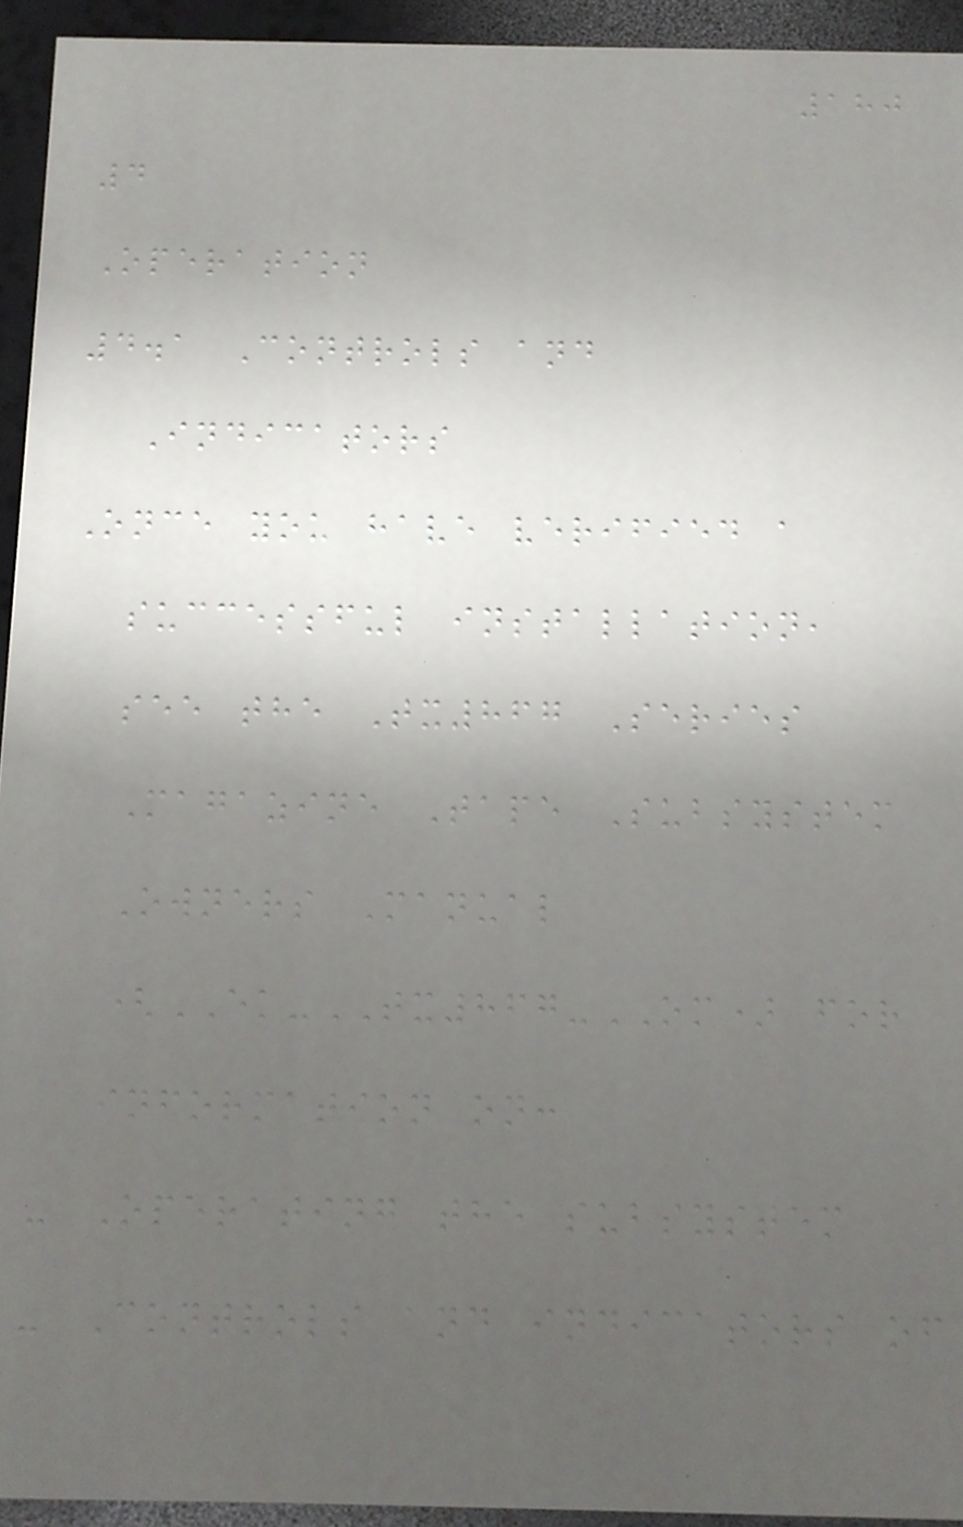180
4
Operation
4.1 Controls and
Indicators
Once you have verified a
successful installation,
see the Tx867 Series
Magazine Tape Subsystem
Owners Manual
(EK-TX867-OM) for
information on:
- Operating the subsystem
- Controls and indicators of
